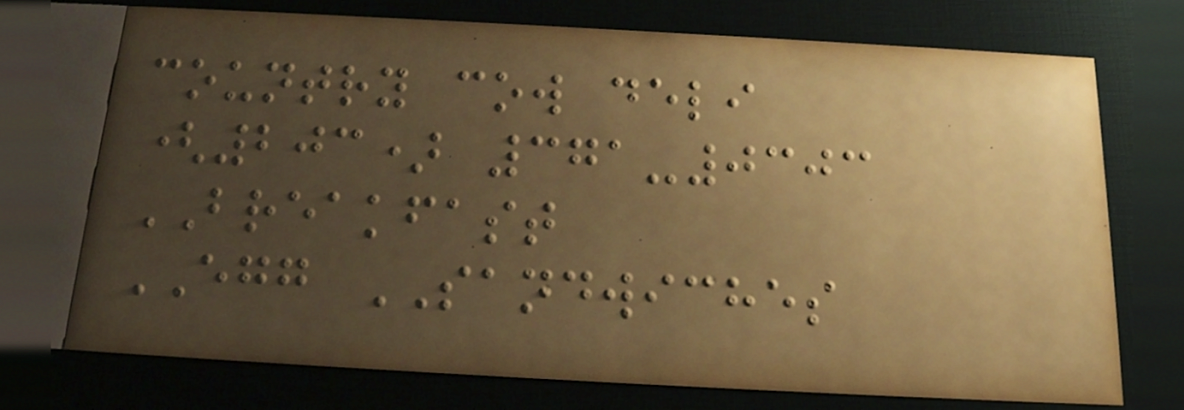country cow deli
(203) 371-0303
BREAKFAST
EGG SANDWICHES
